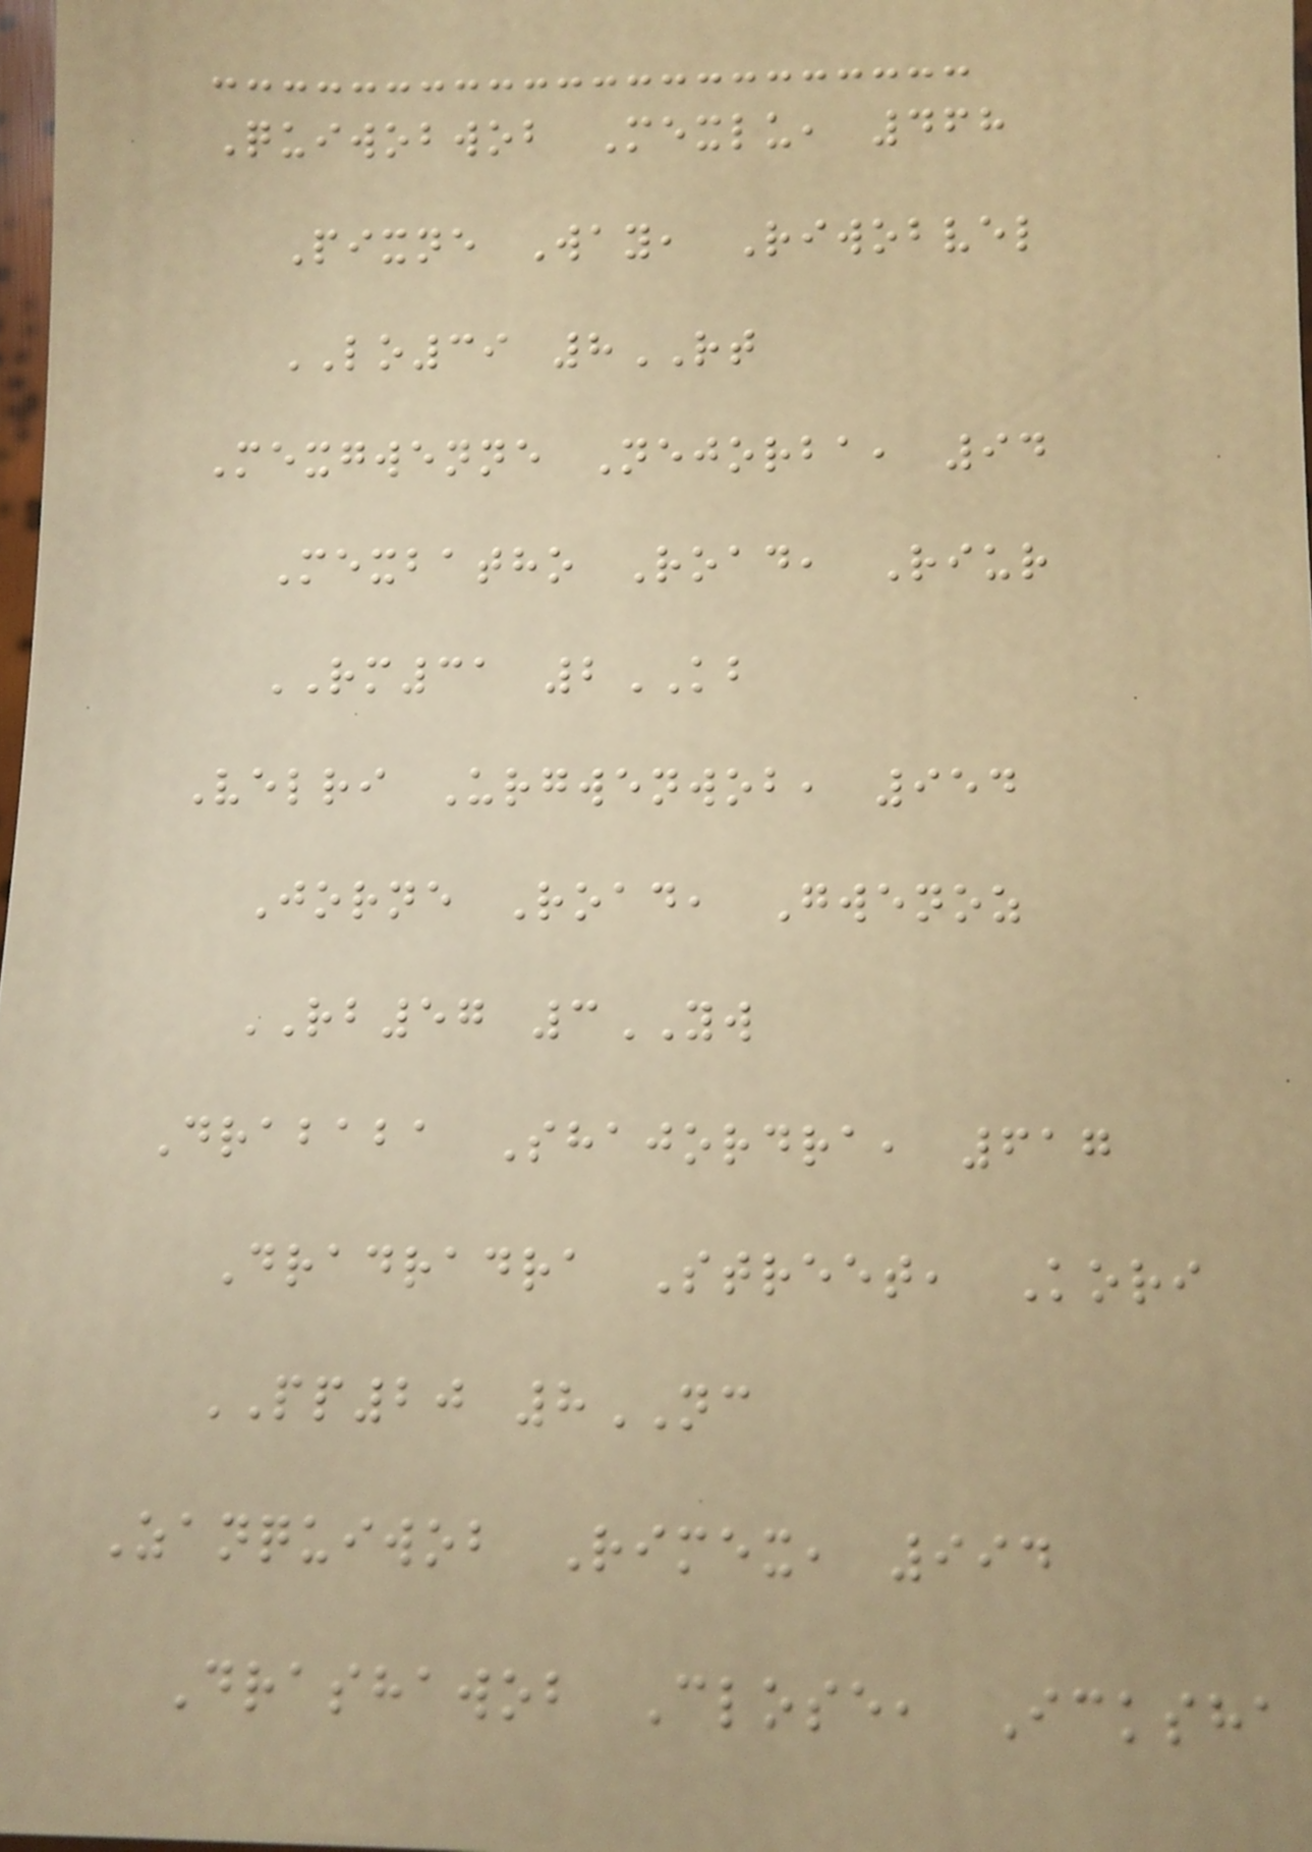Quiwobwob Mexlu, 468
Pixne Way, Riwobvel
LO39 8RT
Mexgwenne Nejorba, 94
Mexbatho Road, Riur
RM31 2KB
Velri Urgwenwob, 954
Jorne Road, Gwenoz
RB57 3YW
Drababa Shajordra, 617
Dradradra Street, Kori
PP20 8NC
Zanquiwob Rimex, 994
Drashawob Close, Icksha
